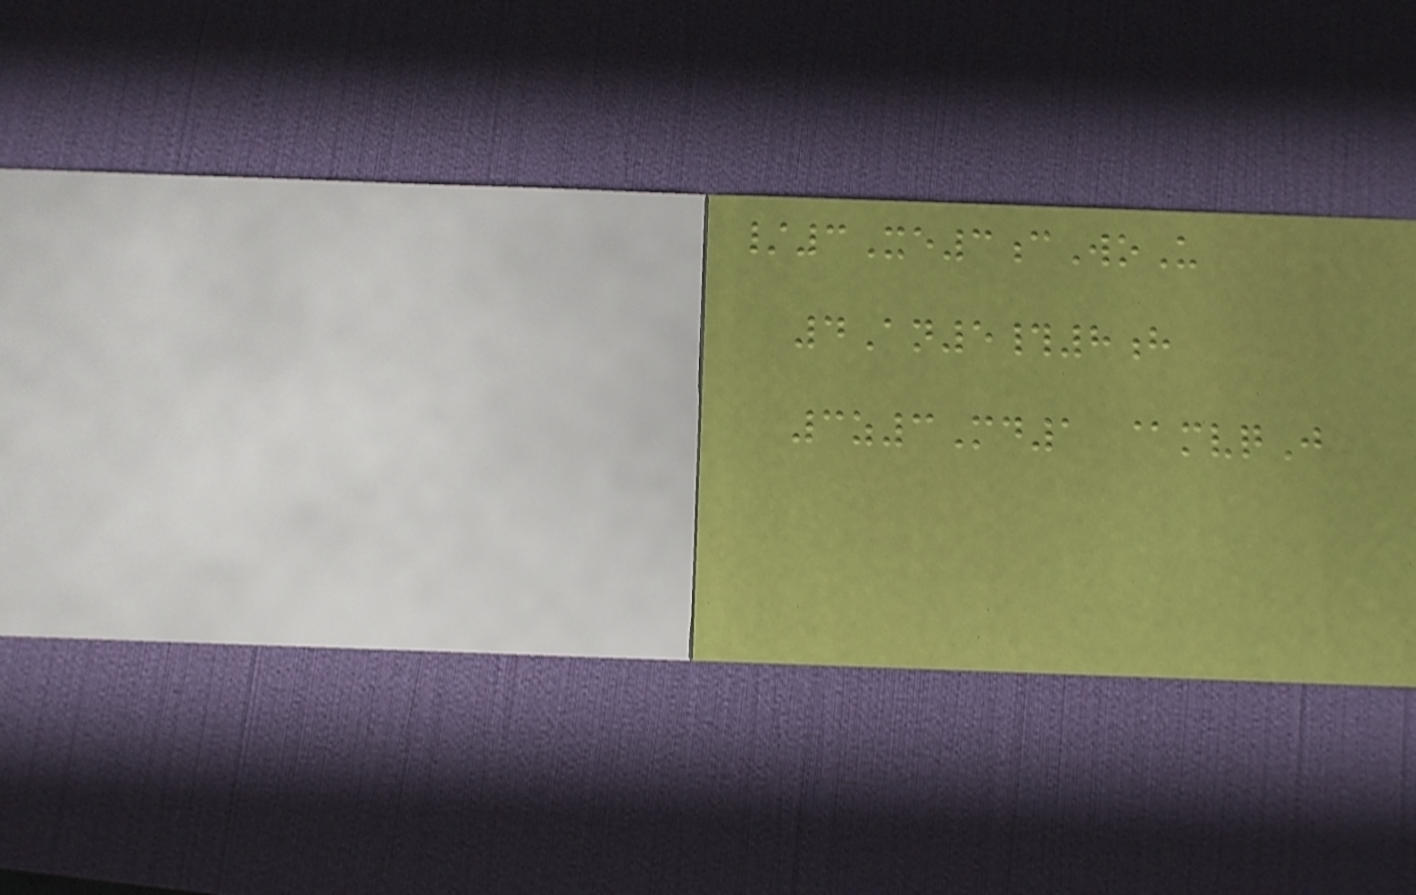/3Xe3cWoU
4An5#8h
3z3Md1 @mvqJ
